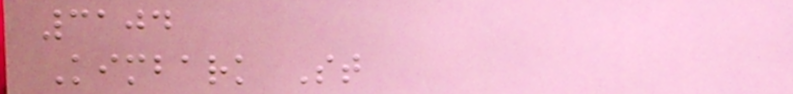3104
Kimbark St
